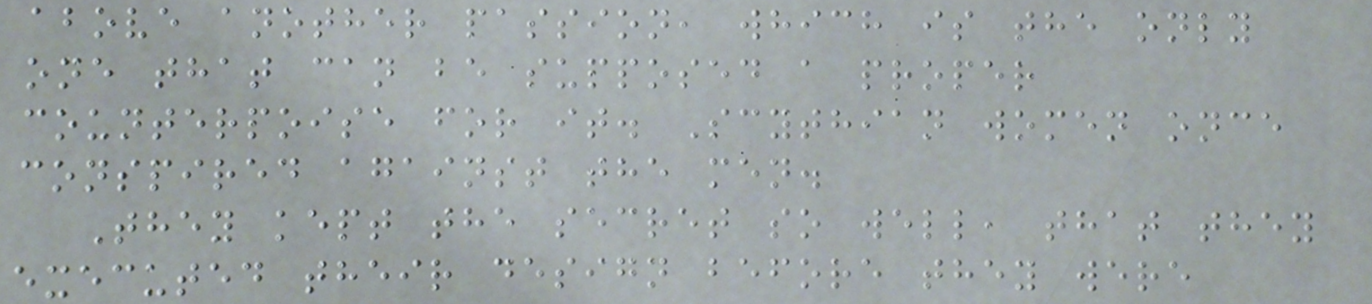above another passion, which is the only
one that can be supposed a proper
counterpoise for it. Scythian women once
conspired against the men.
They kept the secret so well, that they
executed their design before they were
